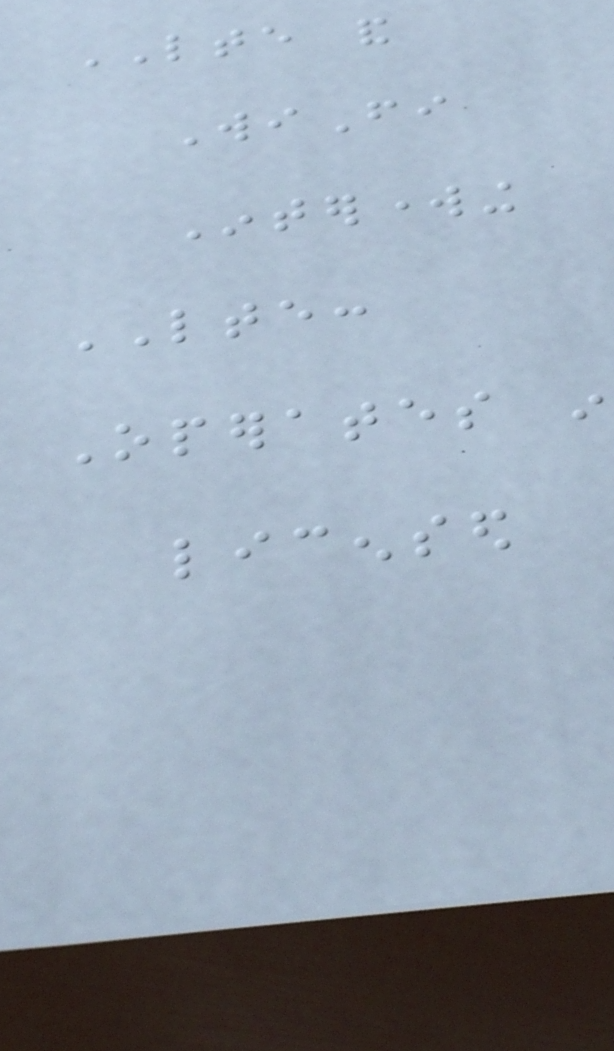LTE and
WiFi
Interworking
LTE:
Operates in
licensed
